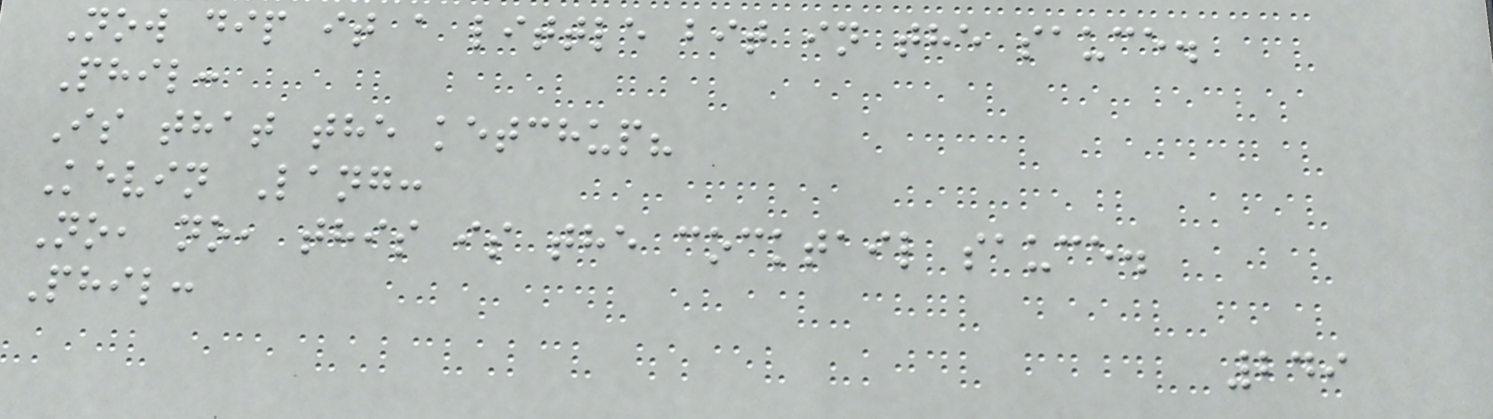Now dip it a little bit in the sauce.
Phil:
Is that the ketchup?
Kevin Lang:
No, no, this is the cocktail sauce.
Phil:
249
